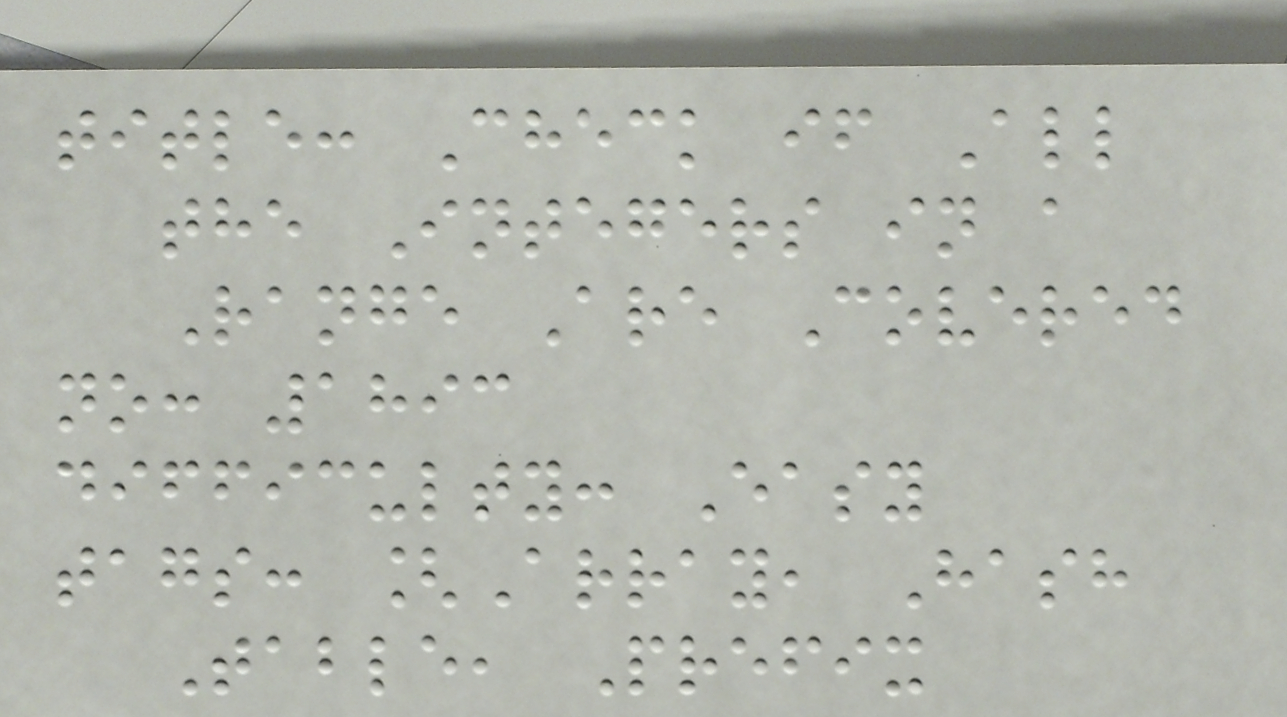title: Check if All
the Integers in a
Range Are Covered
no: 1893
difficulty: Easy
tags: [Array, Hash
Table, Prefix
